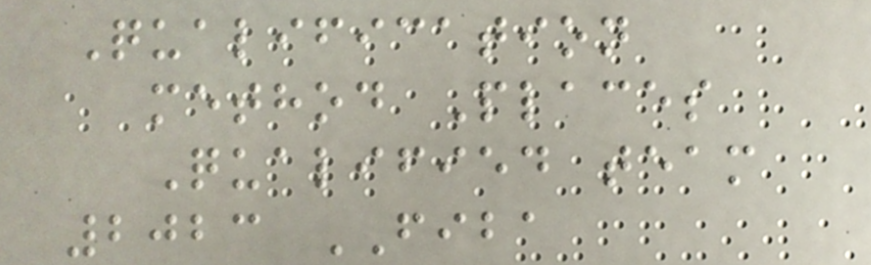Qualification
method Places
Qualified team
2023 FIBA
